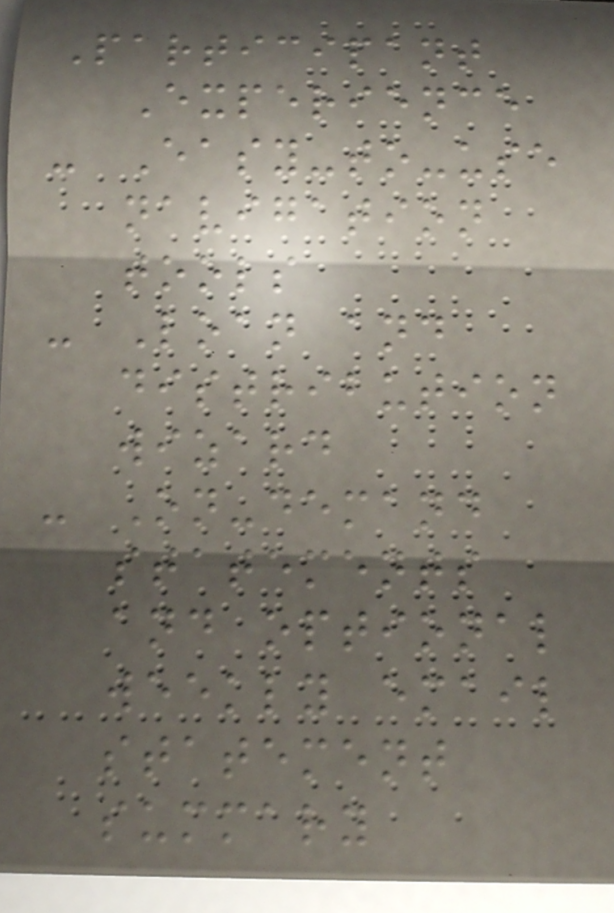Participant
Experience
- Easy-to-use
navigation
tools
- Loan and
distribution
wizard
- On-demand
statements
and optional
weekly email
statement
summary
